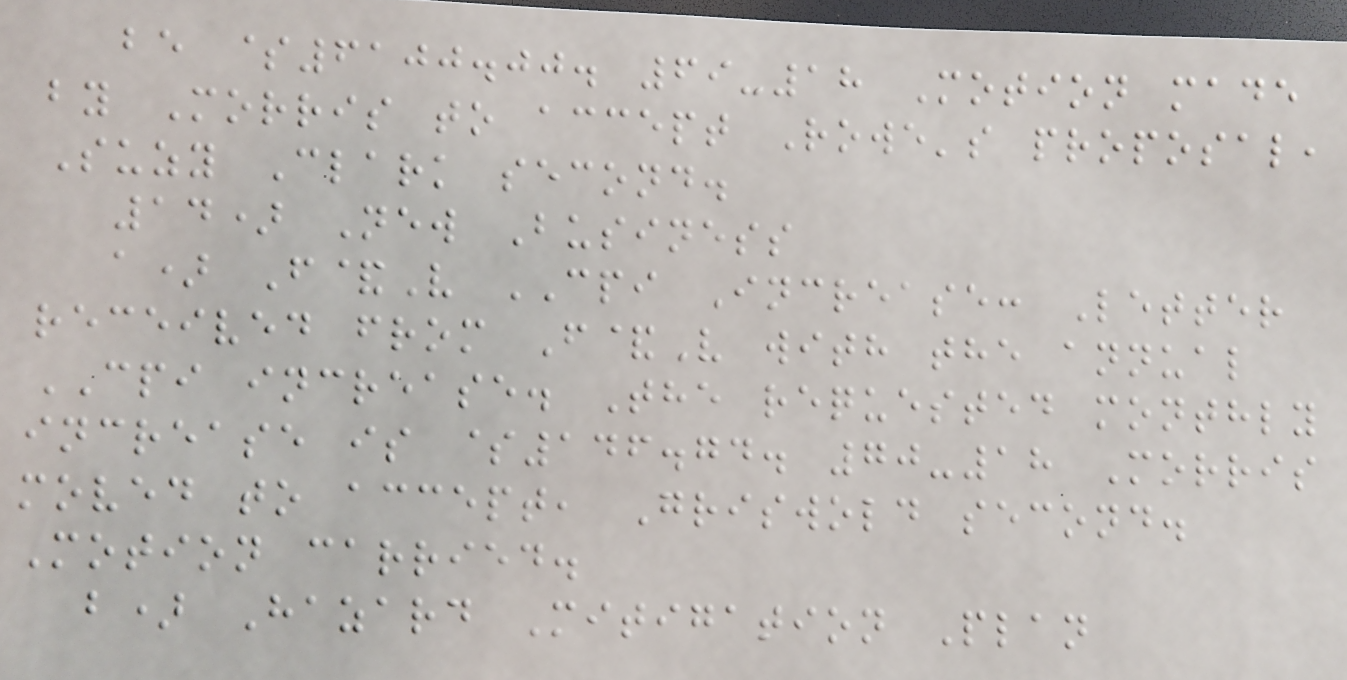be $6100.00. 69-18 Motion made
by Morris to accept Rowe's proposal,
Suzy Clark second.
14) New Business
a) F&V CPI Increase: Letter
received from F&V with the annual
CPI increase. The requested monthly
increase is $146.74. 70-18 Morris
moved to accept, Griswold second.
Motion carried.
b) Hazard Mitigation Plan
